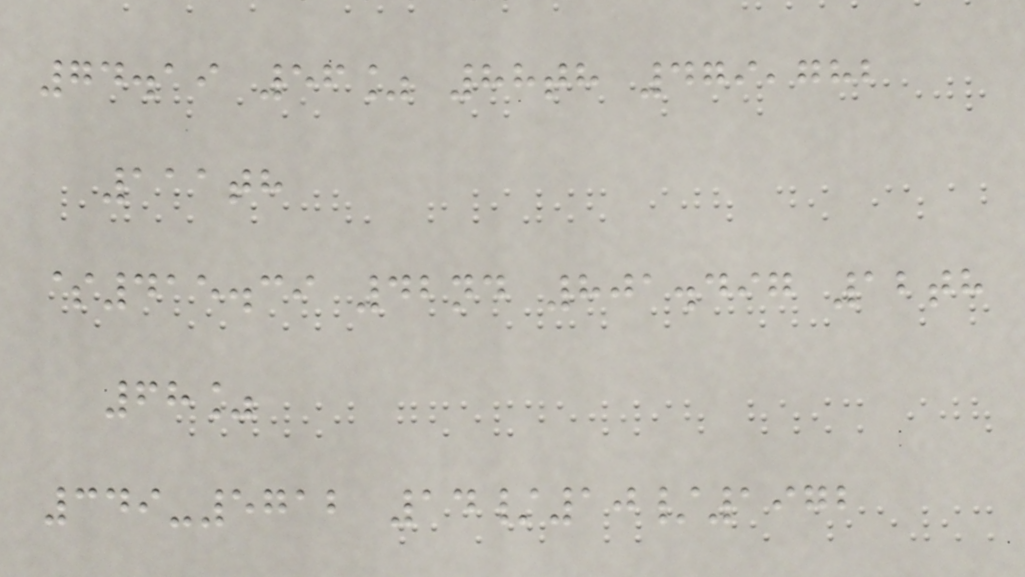74.19 56% 88th 479,782
111th
$415.39 42nd 801.497 12th
68%
349-5712 14/10/1972
